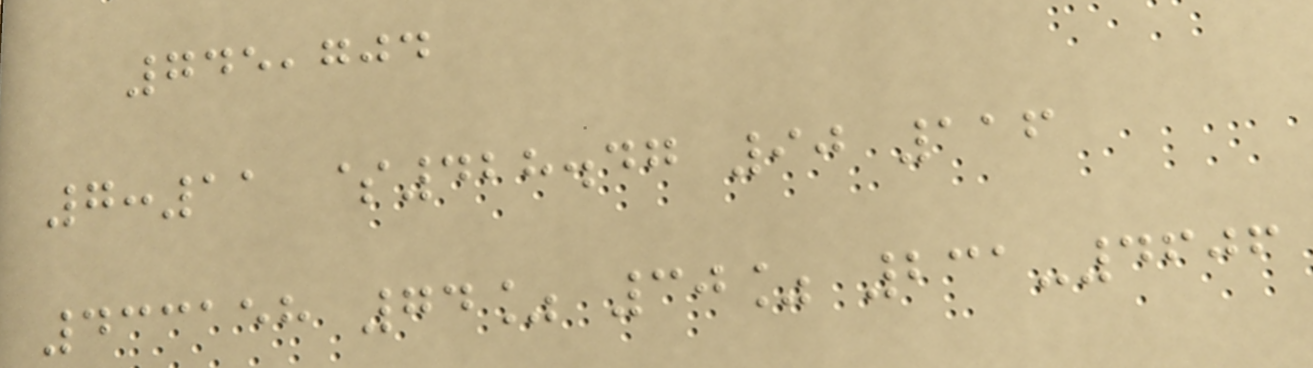745,704
7:11 $428.47 90 116
433158 74% 30% 231-4606
